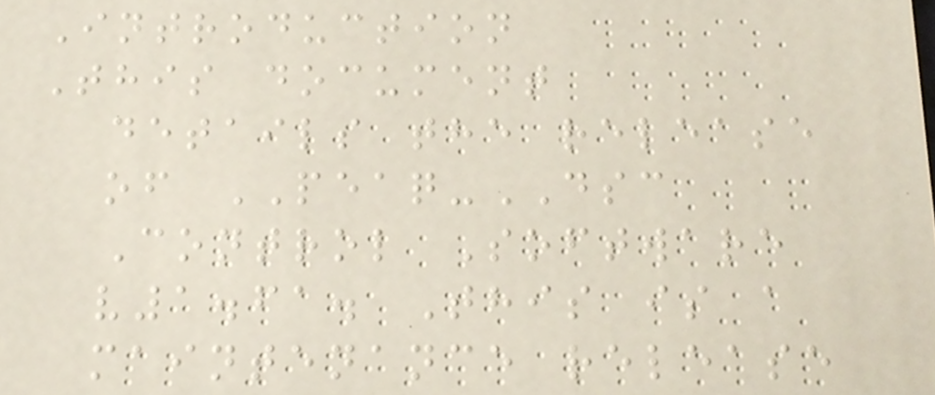Introduction
This document
details the release
of PEAQ-DSC
Control Software
v1.61. This is a
maintenance release
